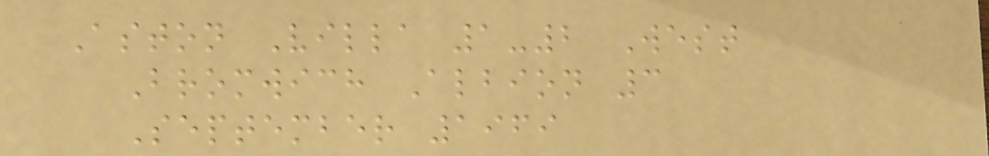Aston Villa 1-2 West
Bromwich Albion 3
September 1969
